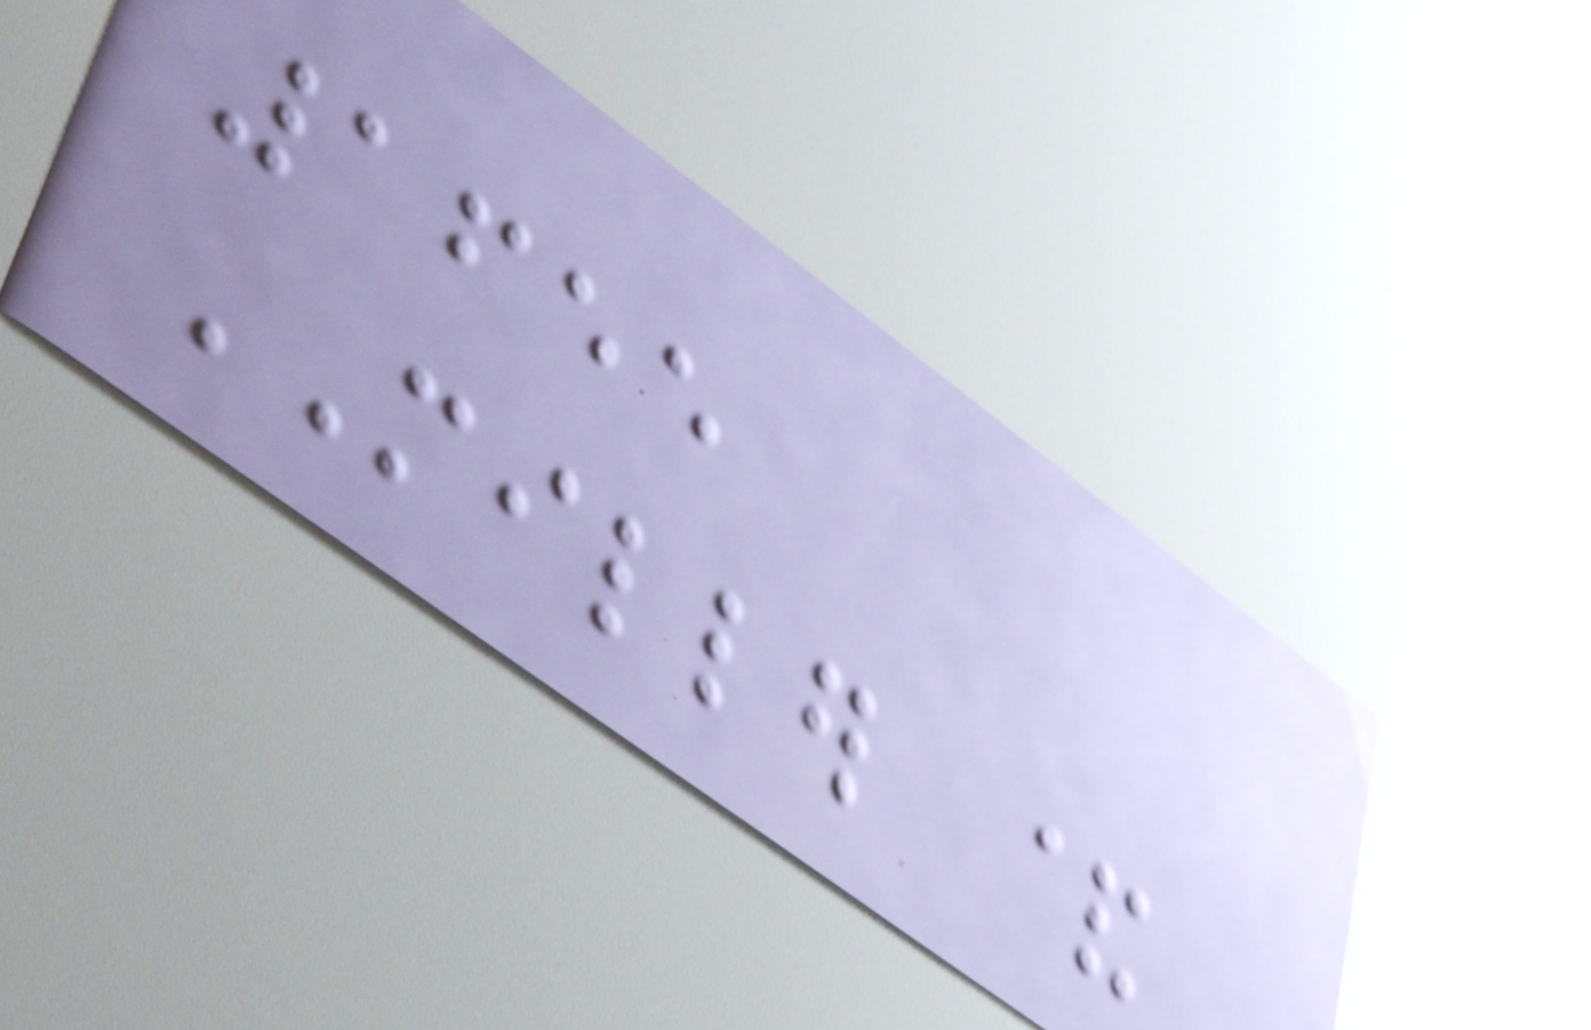1655
MILLER &
